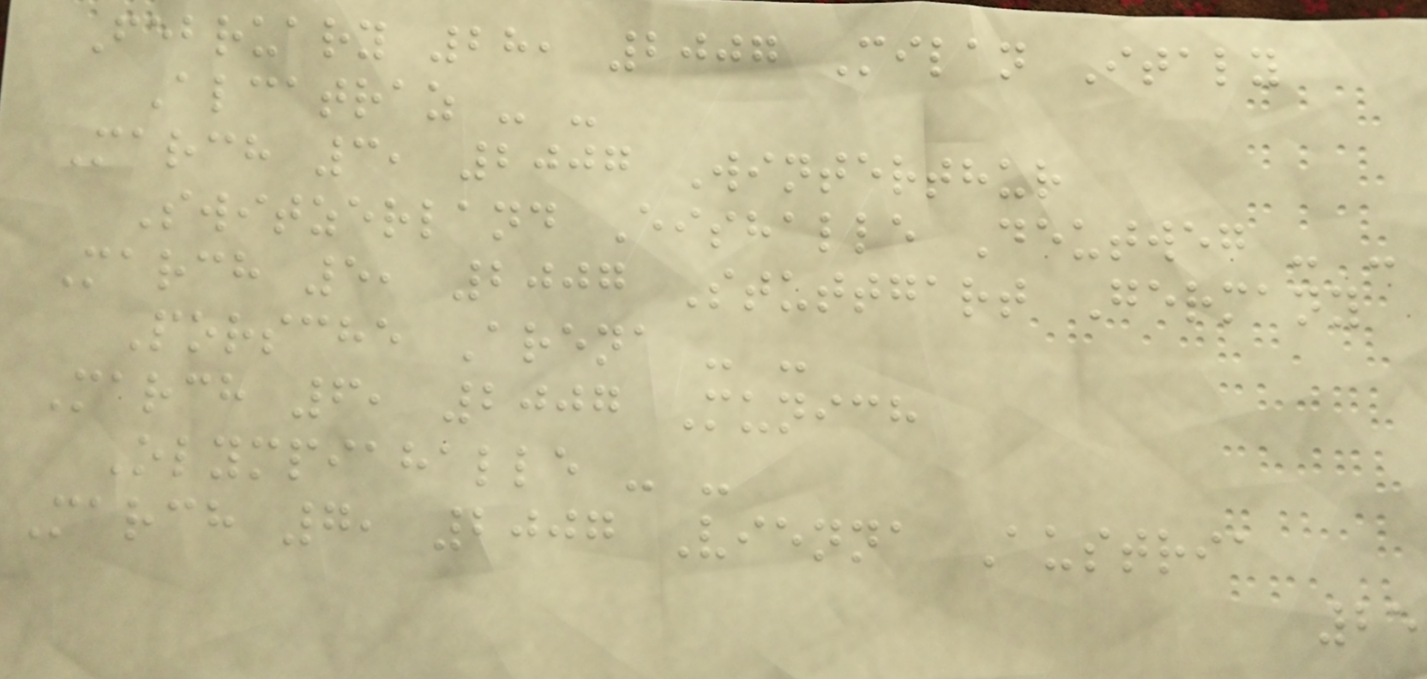February 28, 2007 Milan Italy
Alcatraz - -
March 3, 2007 Winterthur
Switzerland Eishalle Deutweg - -
March 5, 2007 Stuttgart Germany
Porsche Arena - -
March 6, 2007 Munich
Olympiahalle - -
March 7, 2007 Vienna Austria
25
